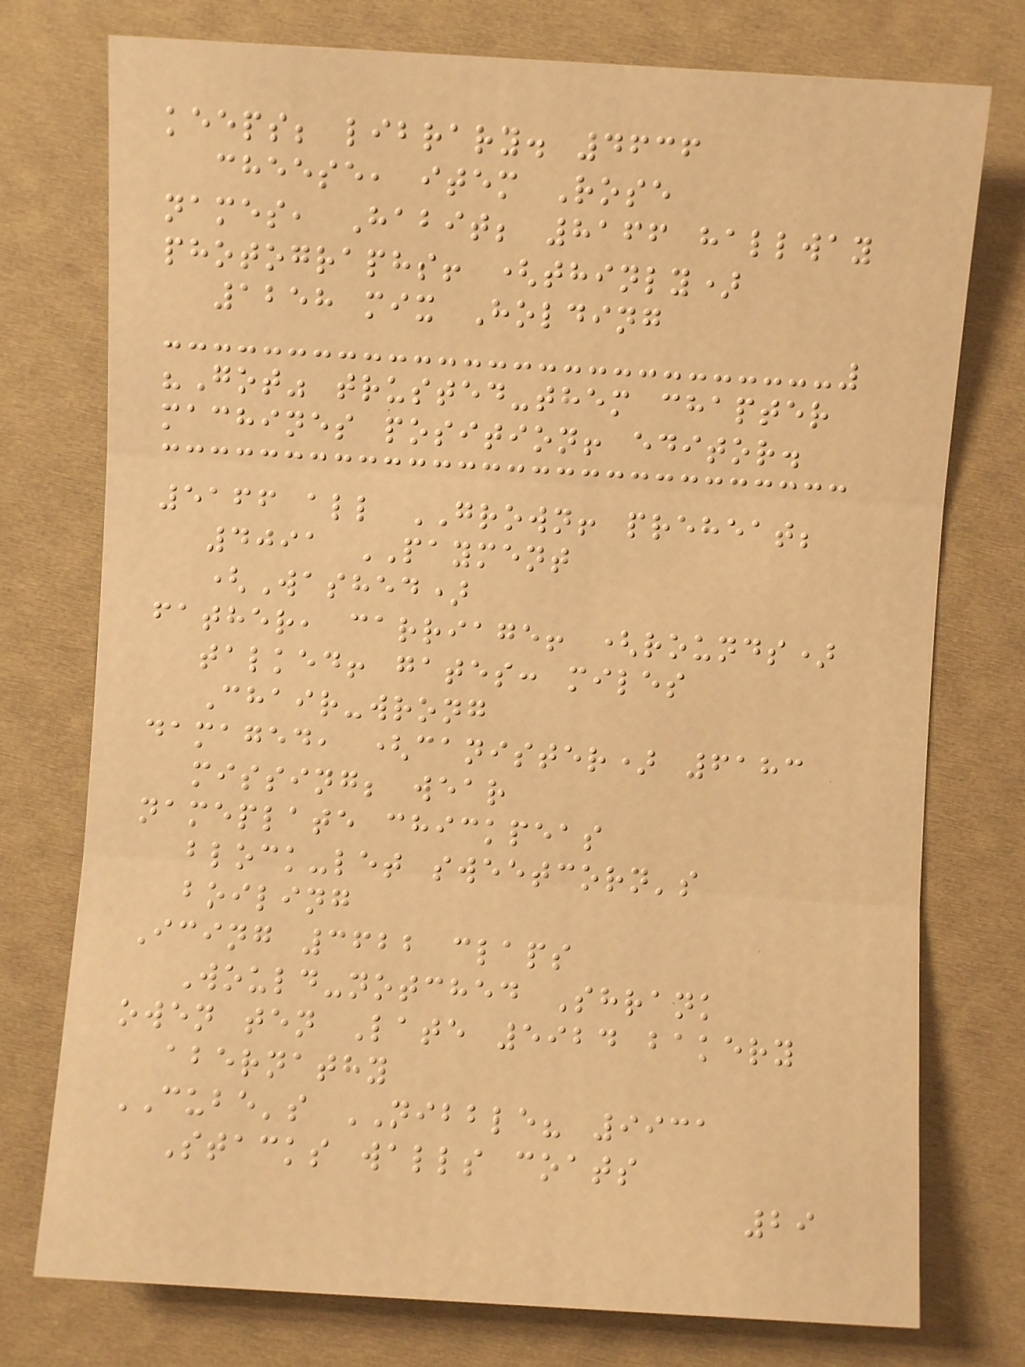keeps; library. 4636
cheese, item Rose
names, Habit; 8166 hallway
photographs! (thinly)
1258 mix Holding
"Got" trusted-them chapter
machines position! editor.
5166 all GROWN! preheat;
4091 PAYMENT
(Washed)
father, carriage! (rounds)
talked! gates: miles
Chair-wrong
damaged, (canister) 6183
missing; wear
nameplate chickpeas
block-let sweetcorn's
boiling
Icing 3622 claps
Would-notched Shrank
owen ten Late 5924 bakery
abernathy
CUBE's NIBBLE? 9931
Stacks walls coats
29
